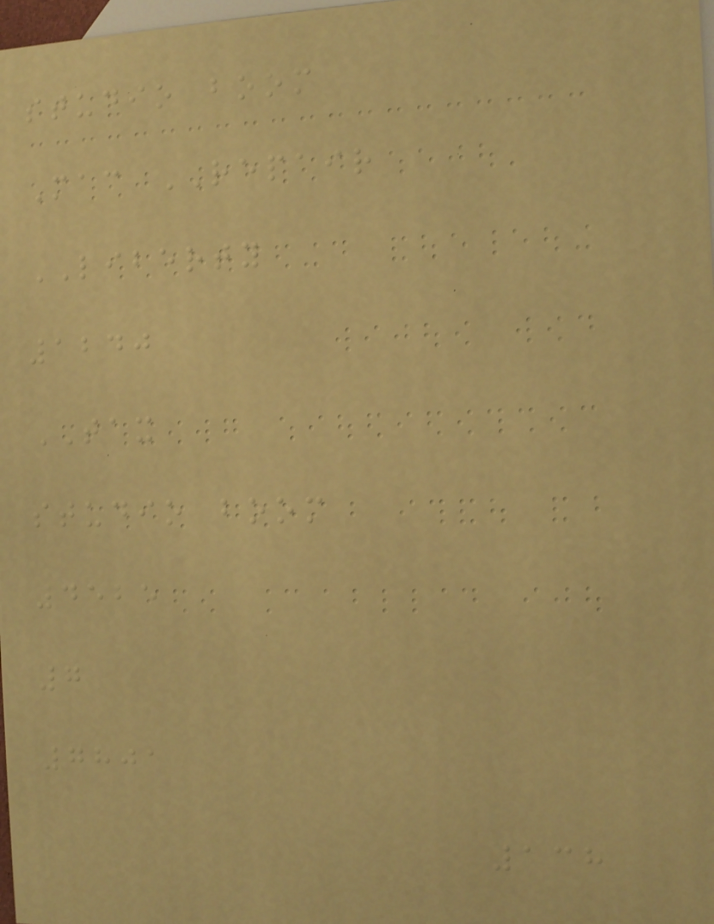studio boom
Mac REPAIR
LIBERTY
1240
TAX
studio boom
4525
7
7801
138
